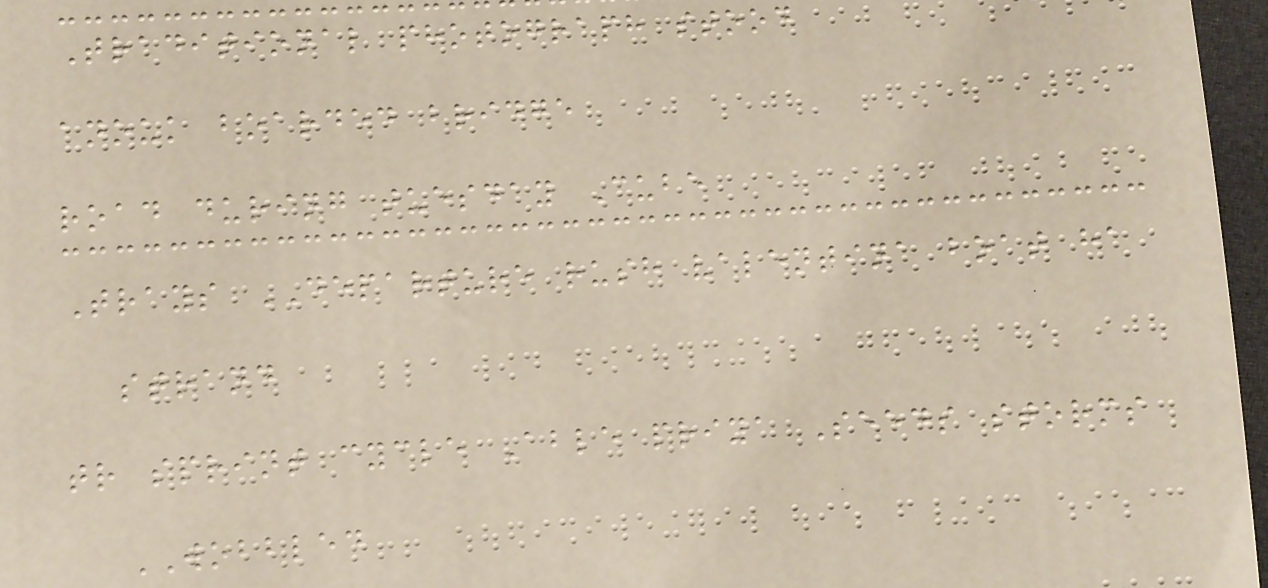Traditional photograph stood
anouk boarded bridge
road during tuesday Cube
Trays DEPARTURE rush valentina boat ha
strand
tr sprint cycle Able priya Seeds storms
WOBBLED
